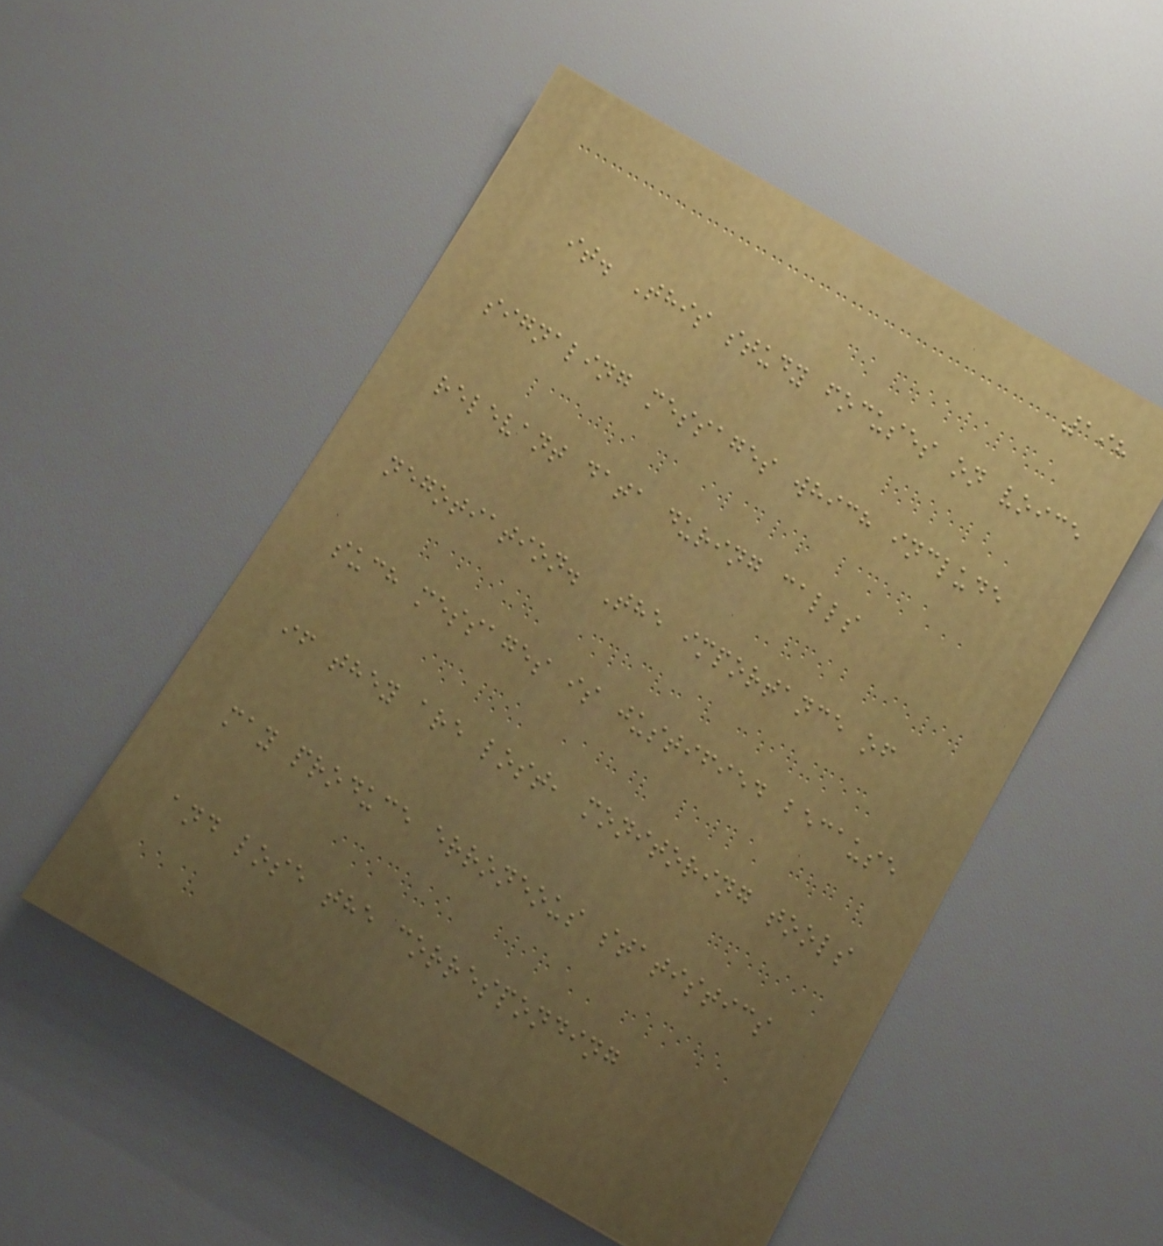198
it. This study focuses on voice
signaling messages which include
relevant data during calls
negotiation. The importance of
such messages is justified because
if they are lost, monitoring tools
may produce erroneous statistics
and lose the corresponding
